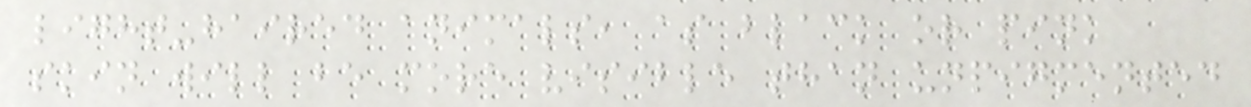light-haired animals, as black or pink
skin will be more visible than unpigmented
